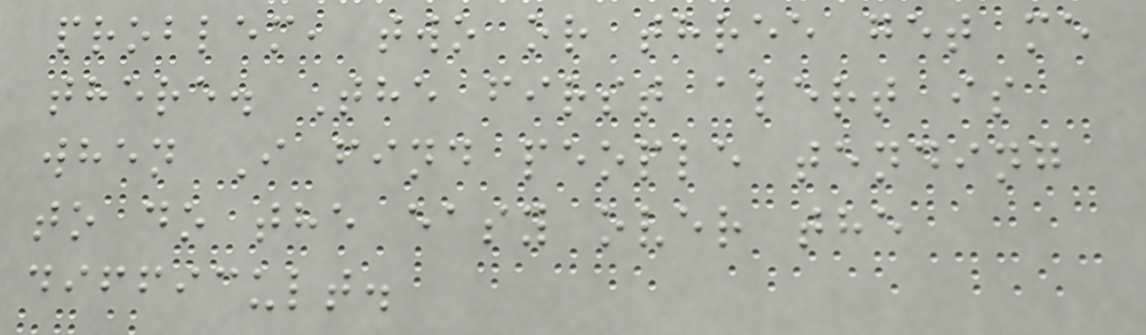problem, two or three get me
there. The first alert is
when I find people tending
to do the easy over the
difficult.
